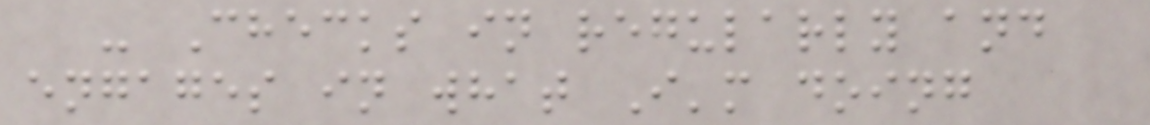- Checks in regularly and
engages in what I'm doing
